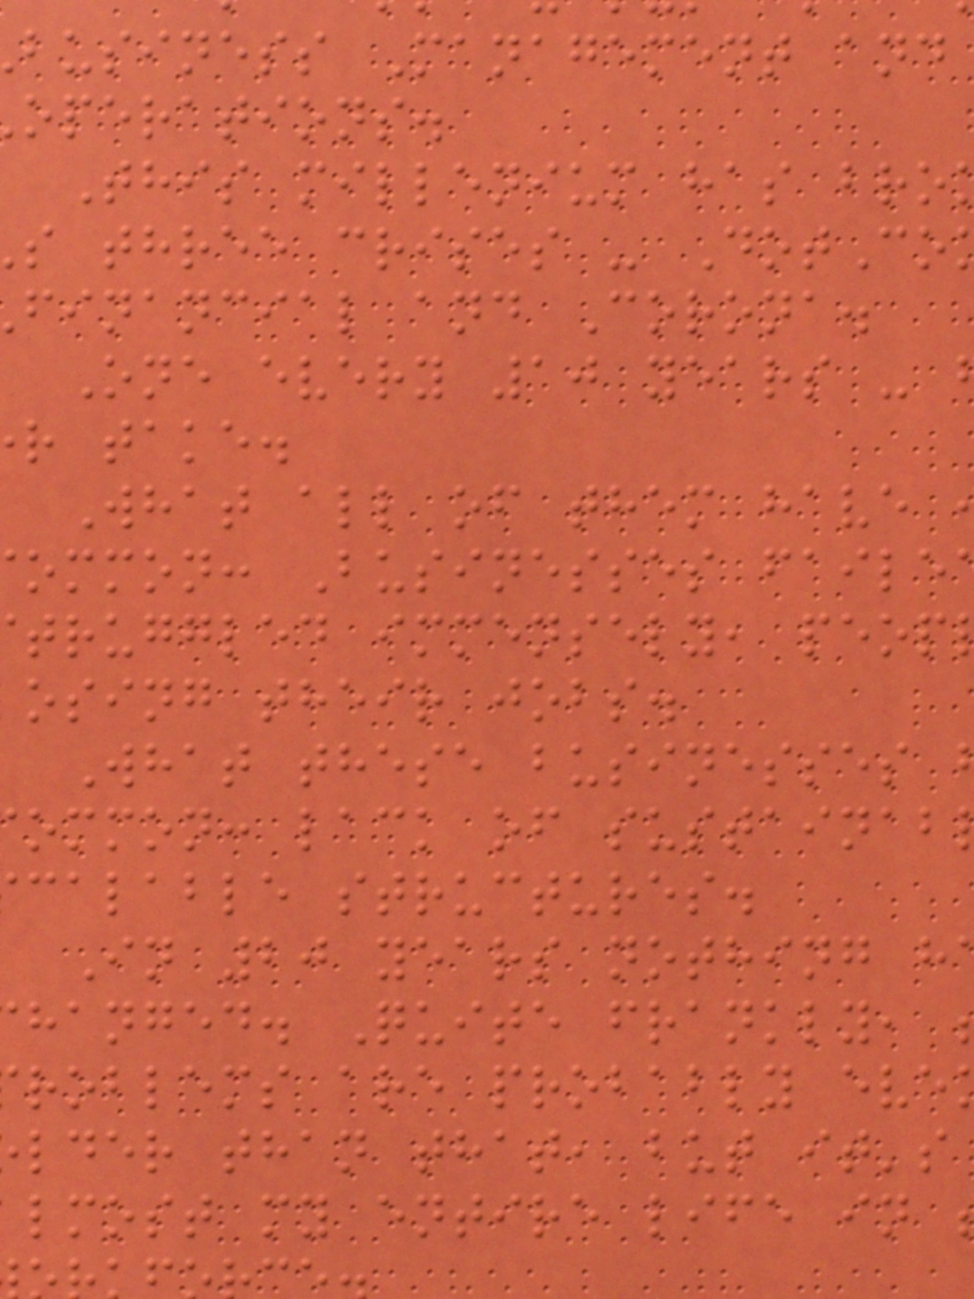business Management and
operations.
This millenium has bro
s three crises - DotCo
financial and Corona.
One every 10 years -
r take.
What all of them have
ommon: Businesses faile
truggled immensely, peop
osing their jobs.
What these businesses
ommon: lack of sustainab
calable structures.
In 20 years nothing h
hanged. Quite frankly,
roblems are probably eve
lder than that, but it's
lmost my entire life in
